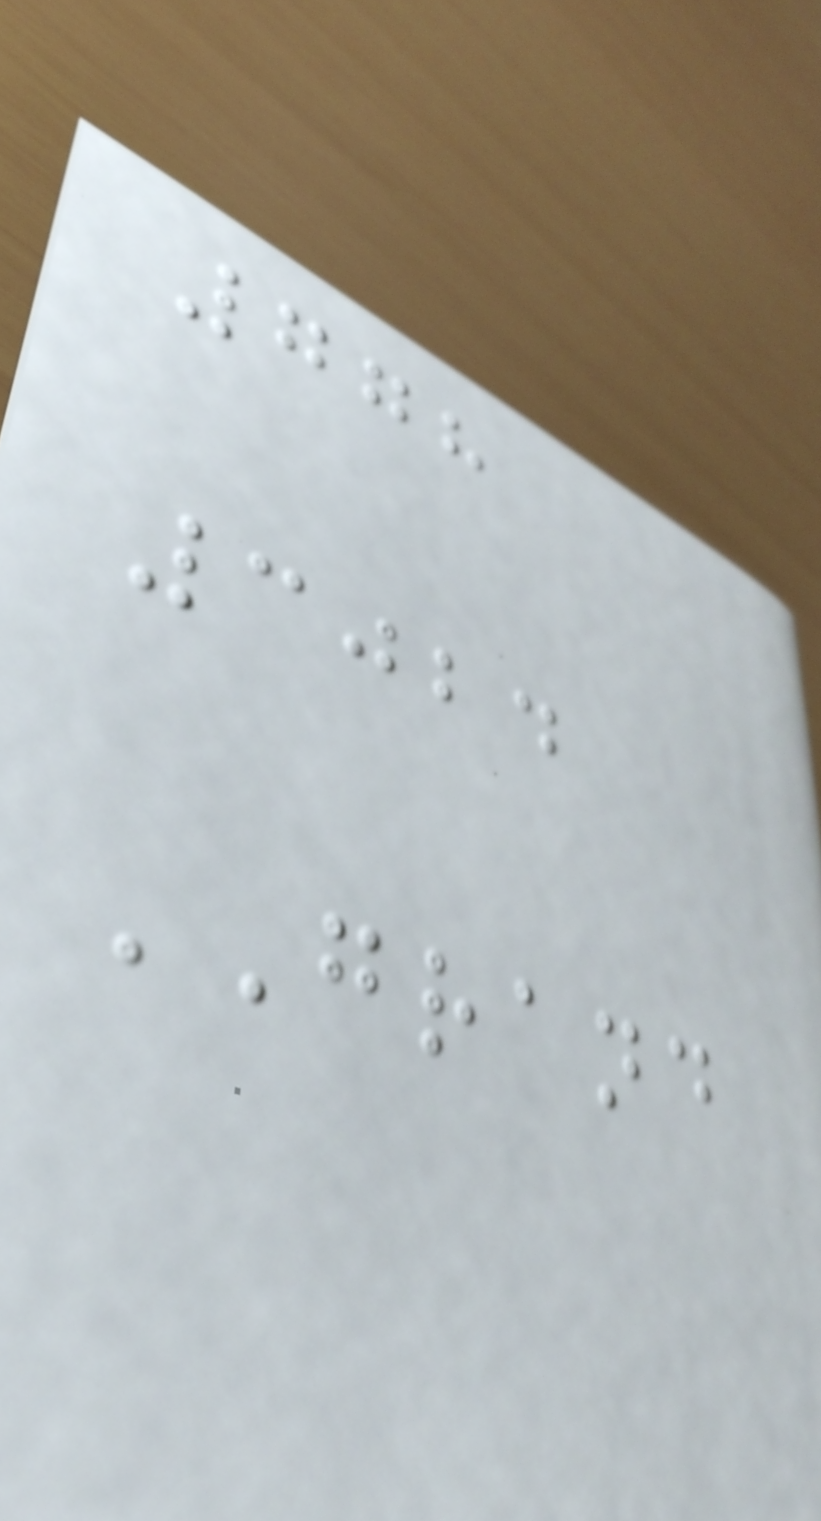778
3024
GRAND
